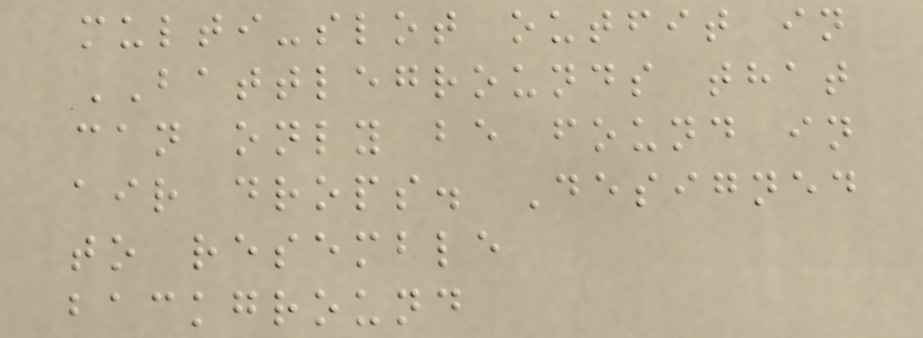multi-slot outfit in
BATTLEGROUNDS that
can only be found in
air drops. Designed
to resemble
background
